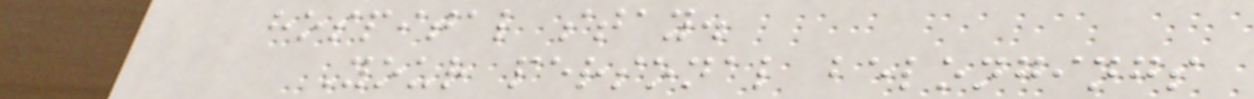hospital stay.
Your personal belongings
